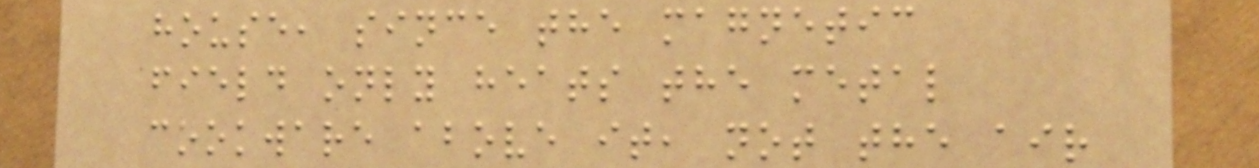house, since the magnetic
field only heats the metal
cookware above it, not the air
